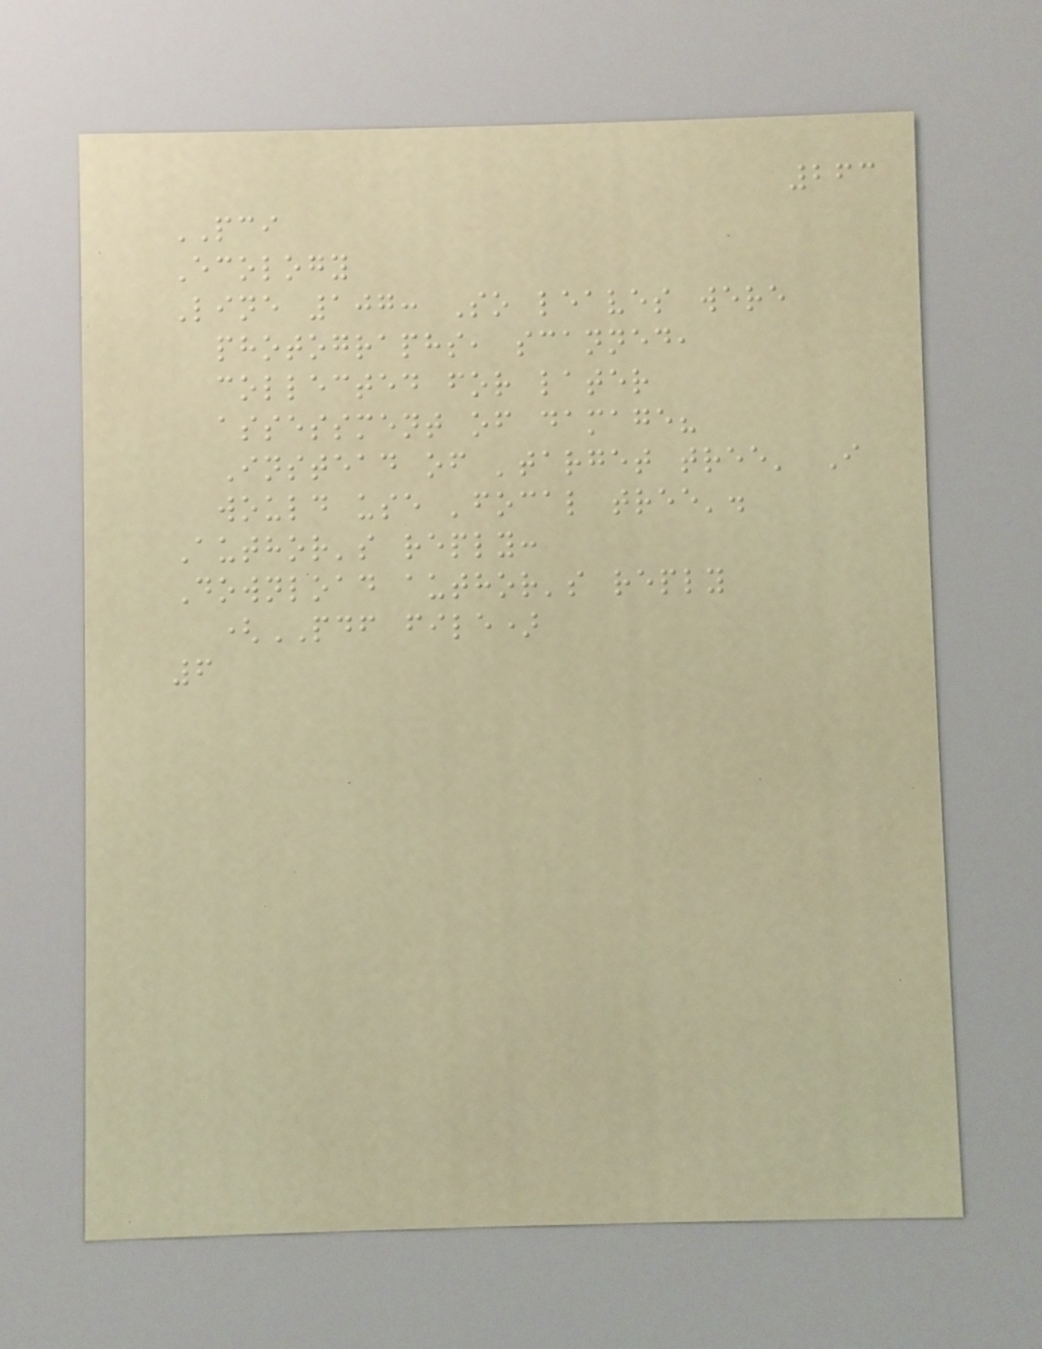263
PCI
Ecology
Line 107: So leaves were
photographs, scanned,
collected for later
assessment of damage?
Instead of 'target tree' I
would use 'focal tree'.
Author's reply:
Download author's reply
(PDF file)
6
